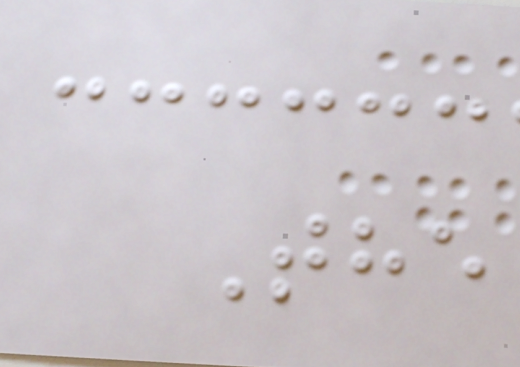The
